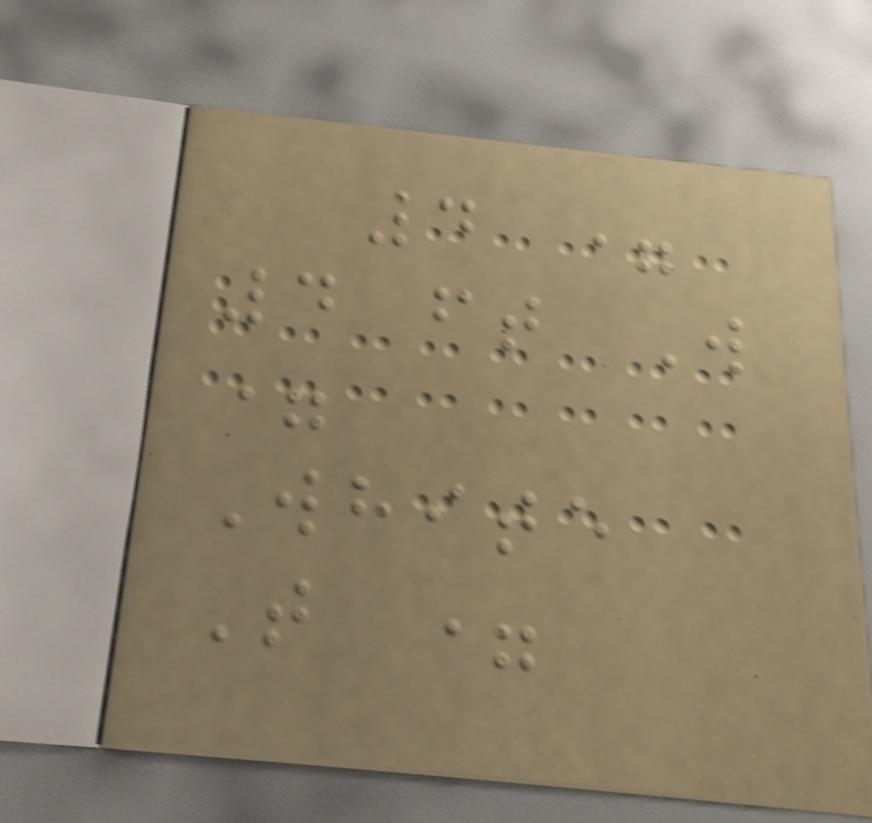4 =
4 ft W
=
White
T =
